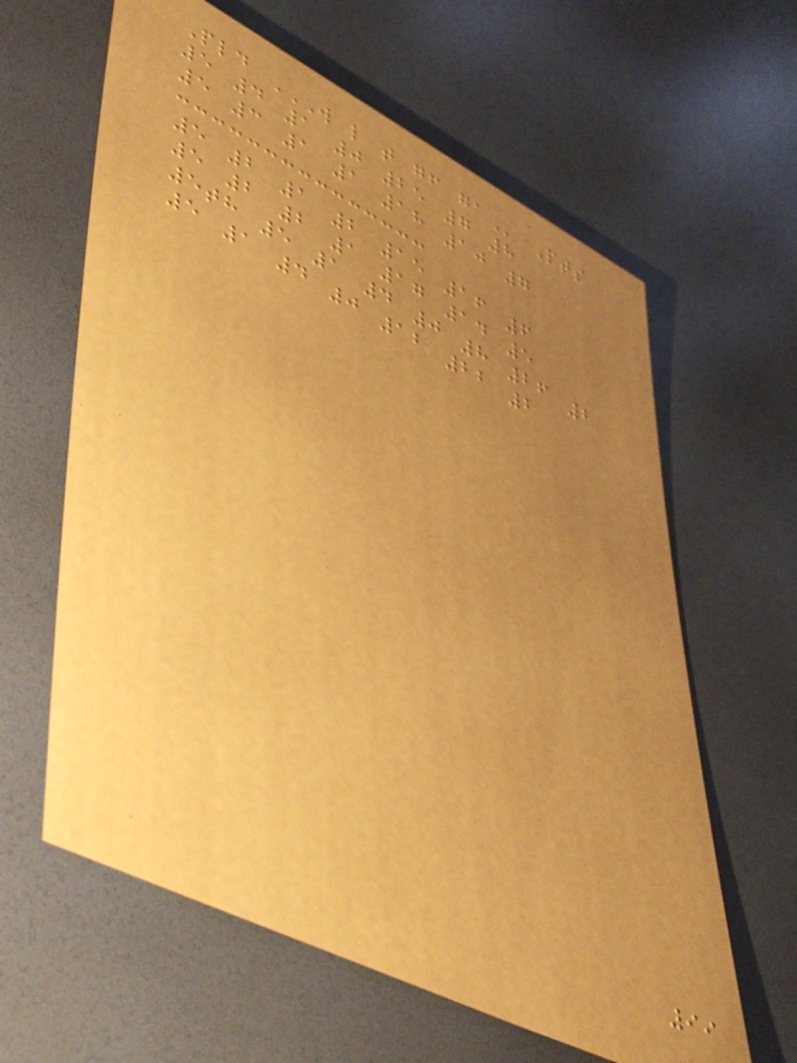Pld W L T GF GA Pts
5 4 1 0 25 7 8
5 3 1 1 18 10 7
5 2 1 2 15 16 6
5 2 2 1 17 14 5
5th 5 1 4 0 8 26 2
5 1 4 0 12 22 2
99
